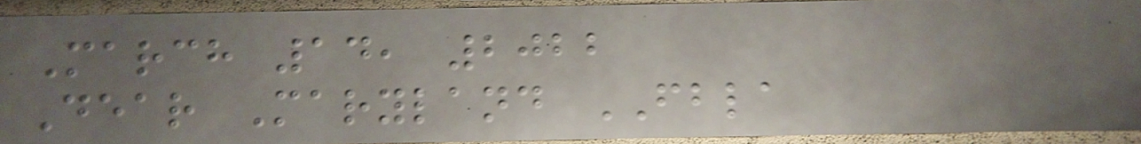March 14, 2022
Dear Maryland FBLA
